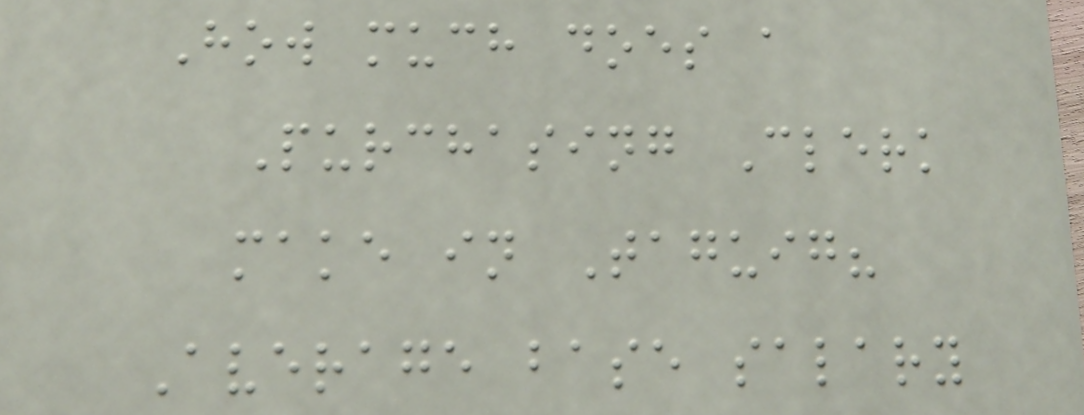How much does a
Purchasing Clerk
make in Taguig?
Average base salary
